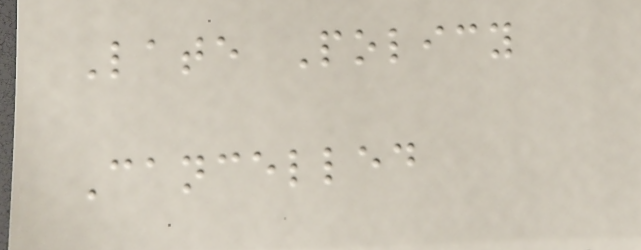Late Policy
Cancelled
